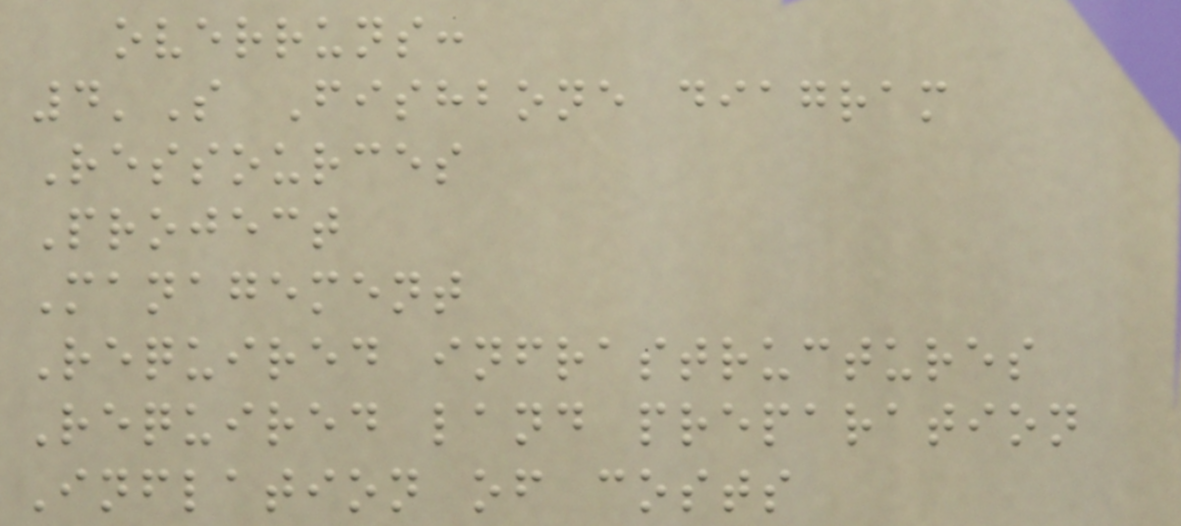overruns:
4'S Fishbone diagram
Ressources
Project
Management
Required infrastructures
Required land preparation
Inflation of costs
